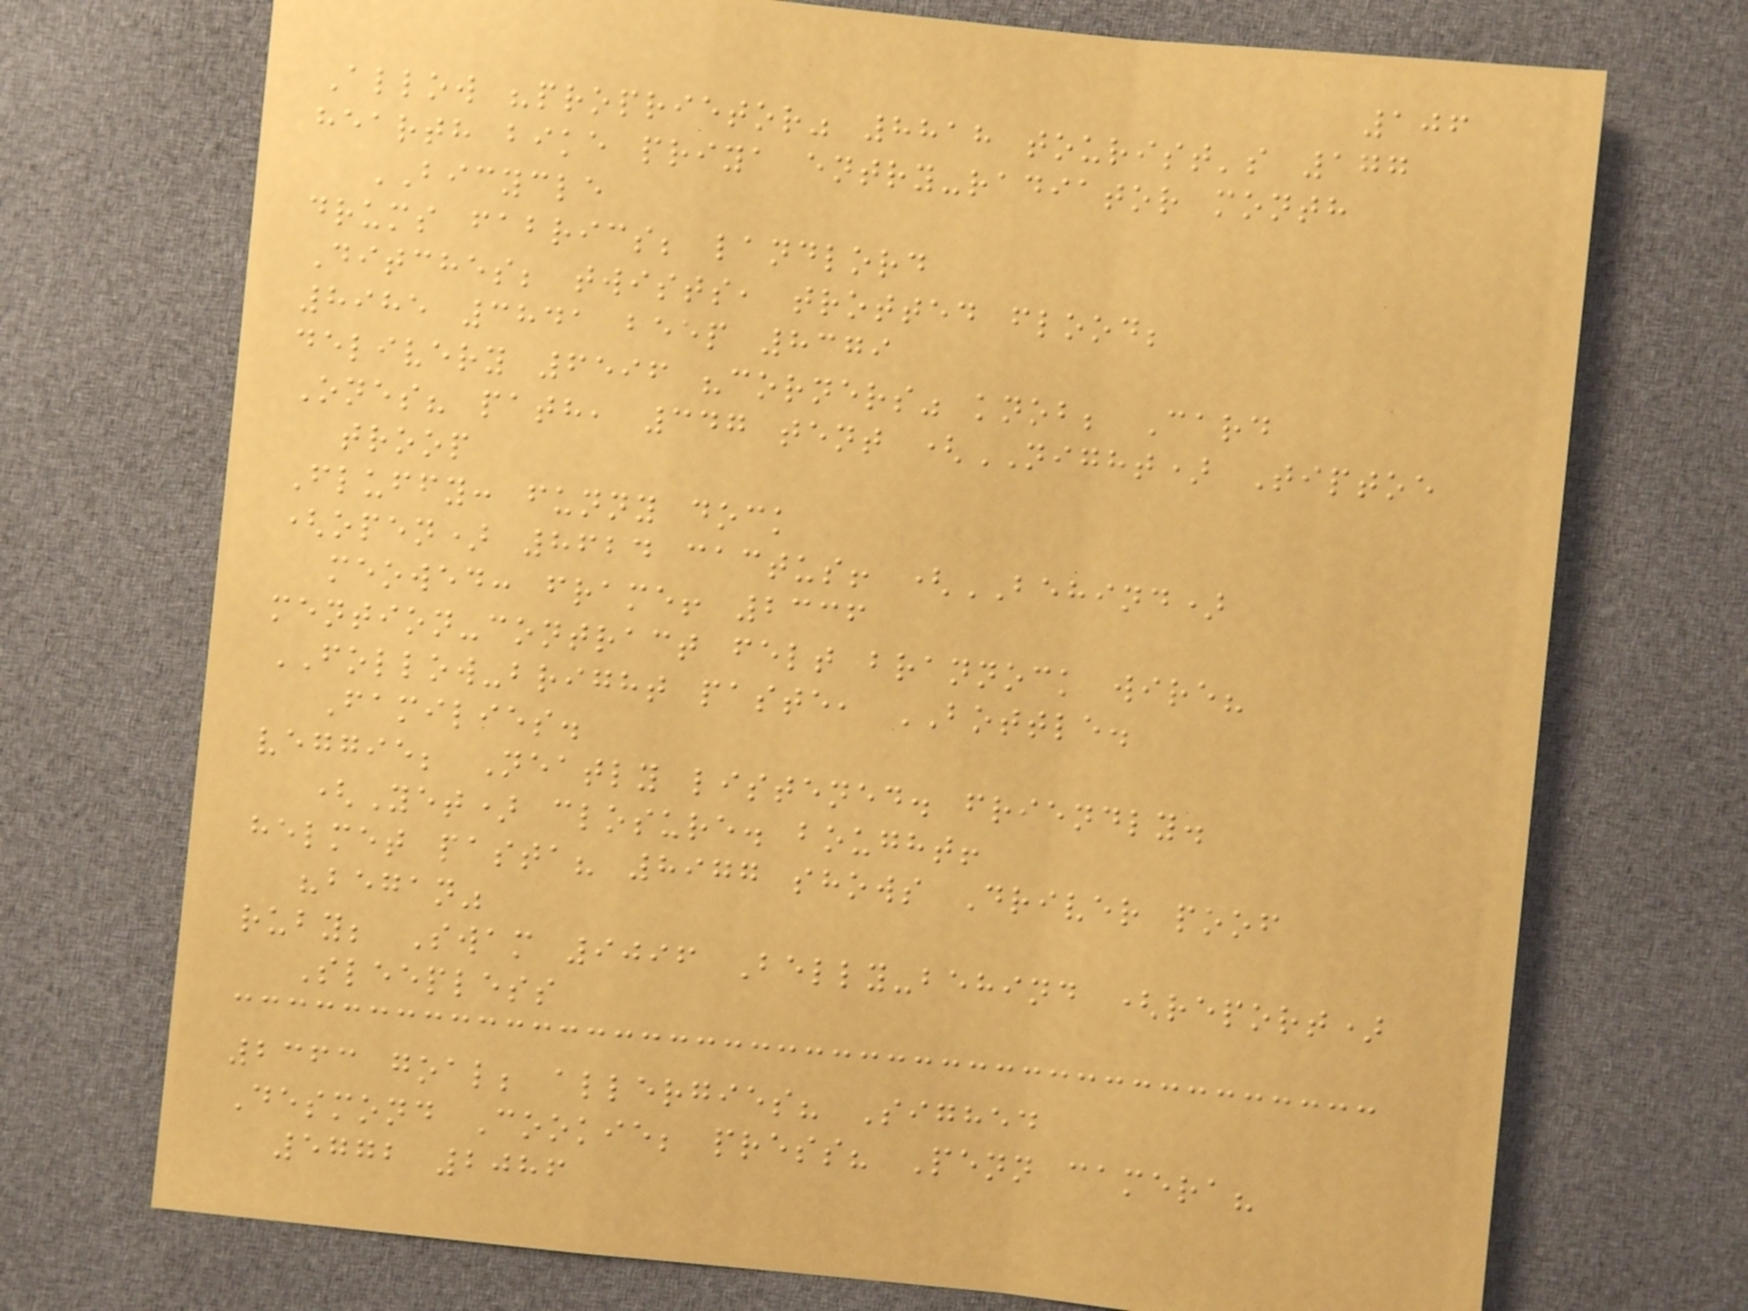106
Allow "proprietor" 8818 tourist's 177
hearth bike priya entry-radiator month
BICYCLE
drums fabrics; landlord
Ditches; twists, trotted flood;
8985 3841 beep 8379
delivery 6596 "corners" knob; Card
Ones? path, 347 tent (NIGHT) Tiptoe
troop
Fluffy: funny dock
(open) 8624 cactus! (BEHIND)
meowed: frame! 2336
mention-contract felt brannock wire?
FOLLOW-bright paste, BOTTLE.
Families.
veggie; Neatly listened. friendly.
(Yet) closure. bought!
helmet pasta? 8977 shows Driver poof
"began"
ruby; Swam 9096 Belly-behind (report)
Sleepless
2363 goal; allergies? Sighed
Desmond Cookie; press? Penn camera?
5772 2086
